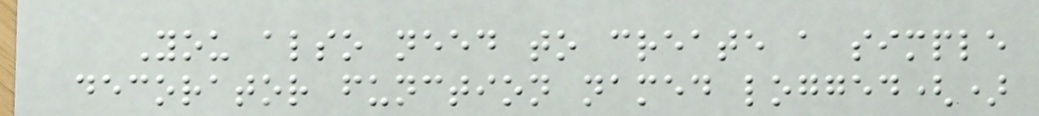You also need to create a simple
decorator function named logged()
